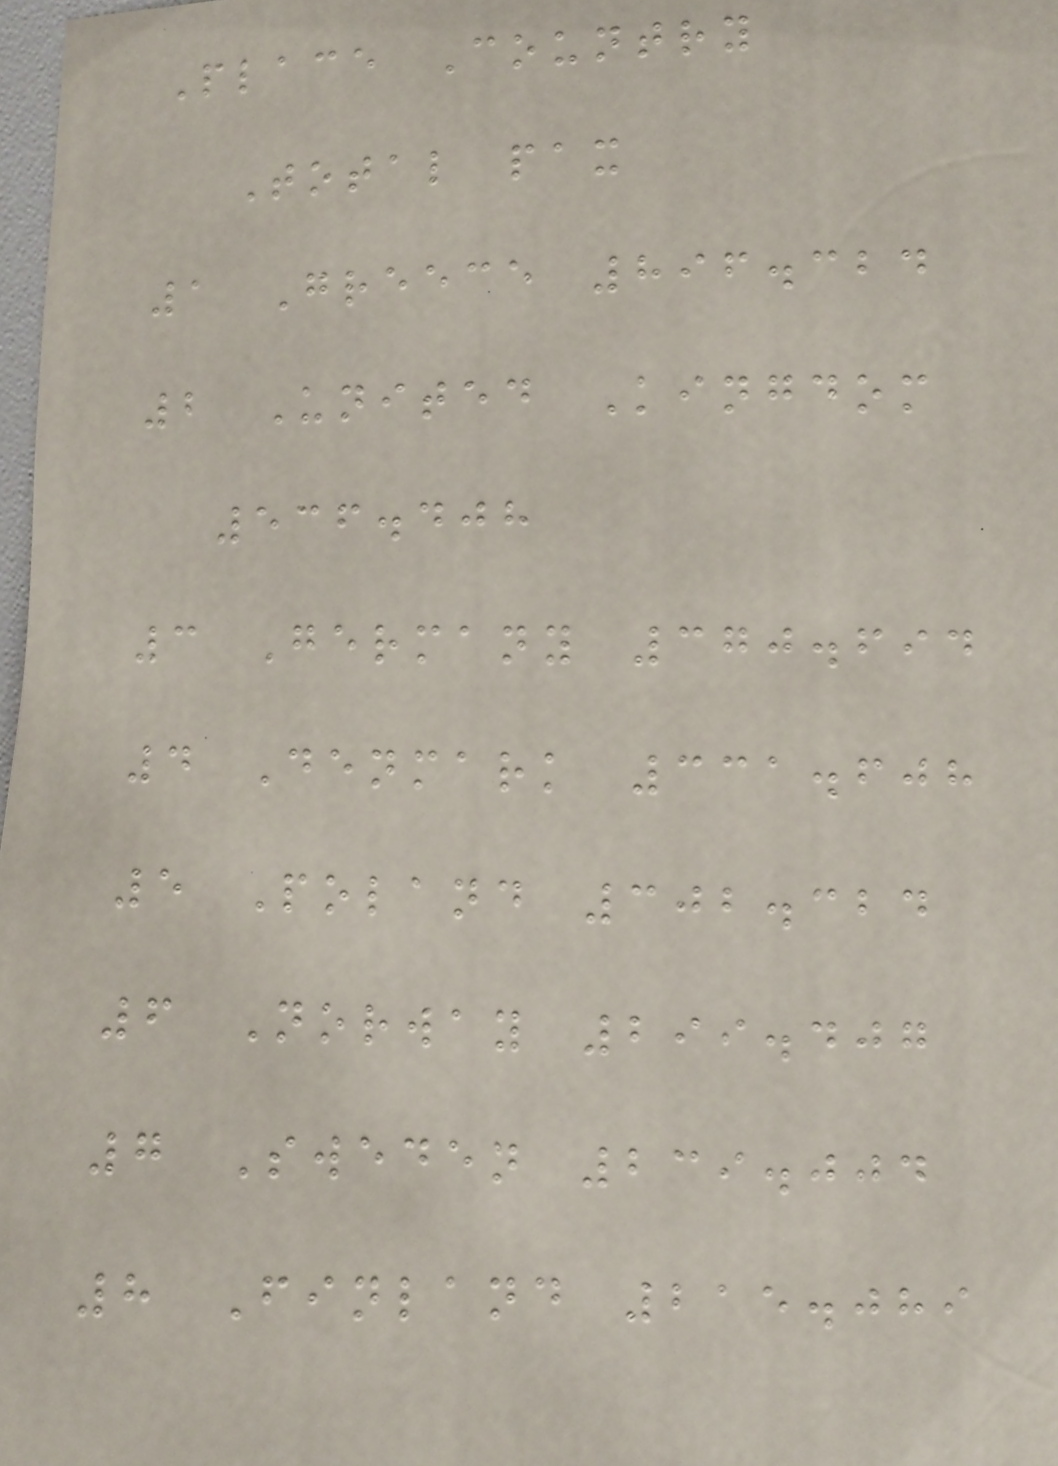Place Country
Total pax
1 Greece 896.324
2 United Kingdom
536.408
3 Germany 370.694
4 Denmark 331.608
5 Poland 302.324
6 Norway 299.407
7 Sweden 239.004
8 Finland 215.089
